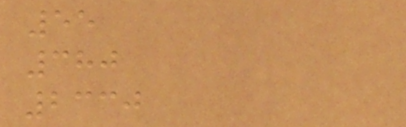55
380
2330
